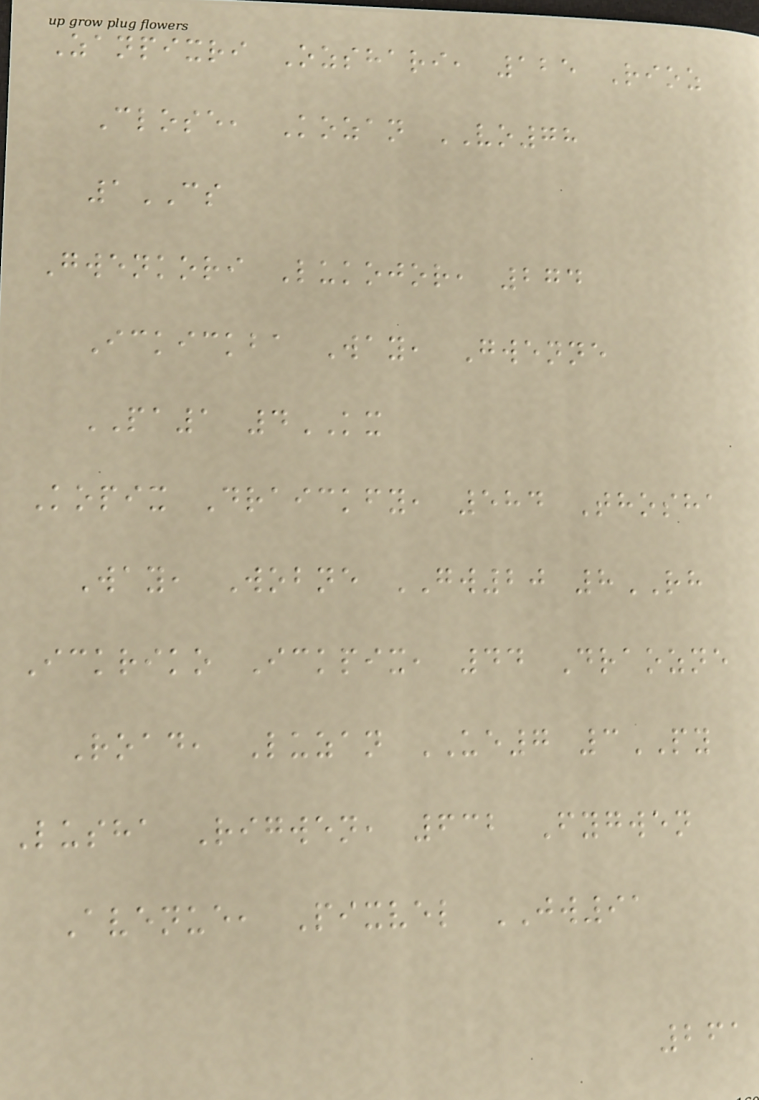Zanpixri Ozshari, 125 Rioz
Close, Kozan VO78
1CS
Gwenkori Lukojor, 274
Ickickba Way, Gwenne
PA1 4KX
Kopix Draickfy, 584 Thosha
Way, Wobne GW20 8RH
Ickriko Ickpix, 44 Draozne
Road, Luzan UE7 3PY
Lusha Rigwen, 632 Fygwen
Avenue, Pixvel JW91
261
